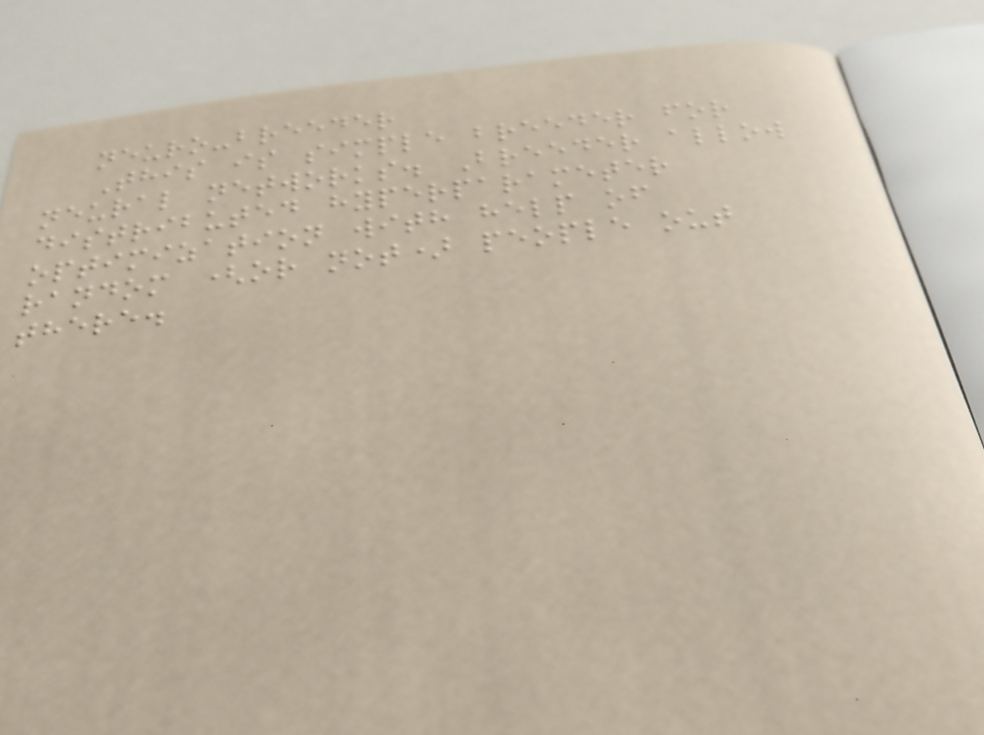neuro-breeder
This is simple breeder for
neural networks. Breeder allow
distributed hyperparameter
optimization with help of
random (or not) people out
there.
